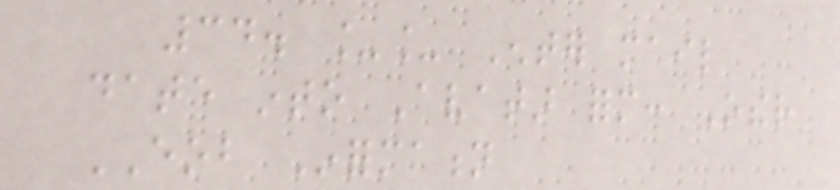34. __ Enter mail
date into Avatar form: Other
EOB Information
